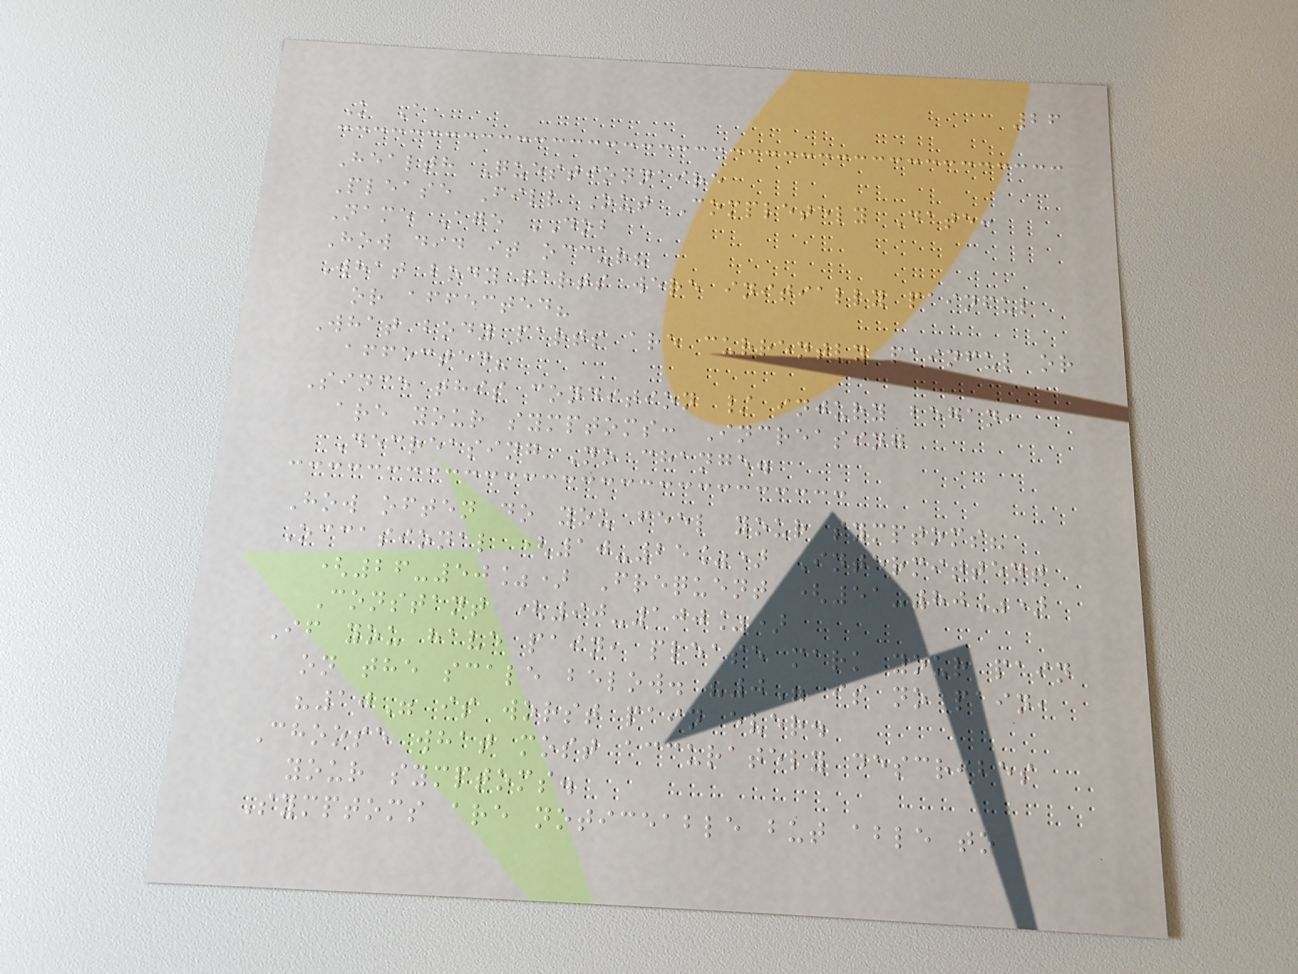26
K A
Health Questionnaire
Please Fill Out Completely Date:
Name Age DOB
How did it occur?
What body parts were initially painful
or affected?
What body parts are currently painful or
affected?
Since this condition / injury began,
are your symptoms: Increasing
Decreasing No change.
How often do you feel your symptoms?
Occasional (10-25%) Intermittent
(26-50%) Frequent (51-80%)
Constant (90-100%)
If you have pain, please mark your pain
on the scale below. "0" is no pain,
"10" is worst pain ever.
Choose what most accurately describes
your symptoms.
Symptoms are noticeable but able to
